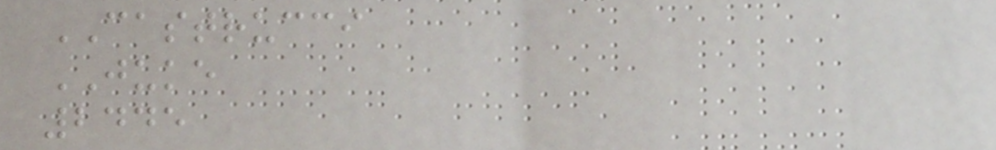CASTRUCCI
JUKE
2445
